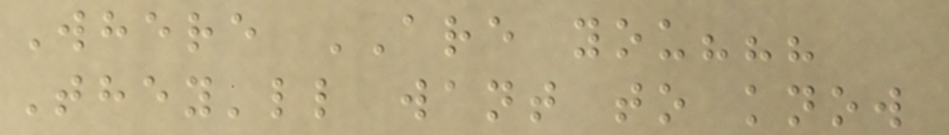Where ARE you???
They'll want to know
